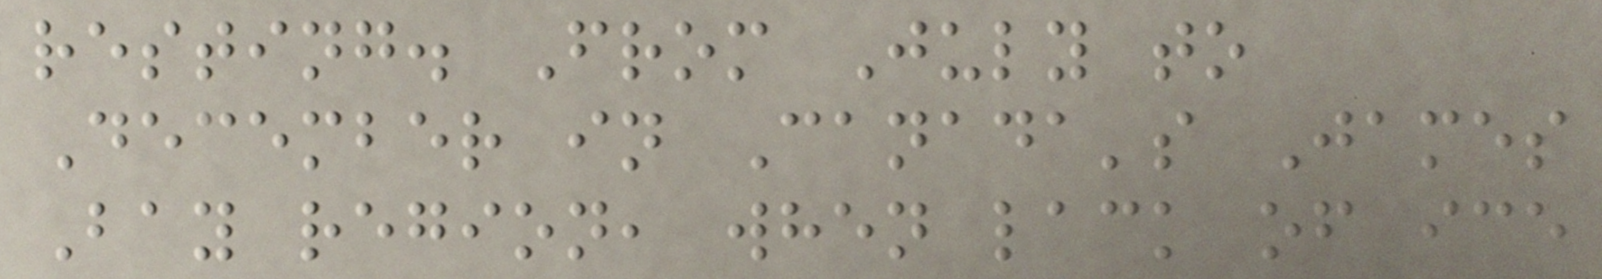resting. From July to
December in Canada's James
Bay region, when lack of ice
